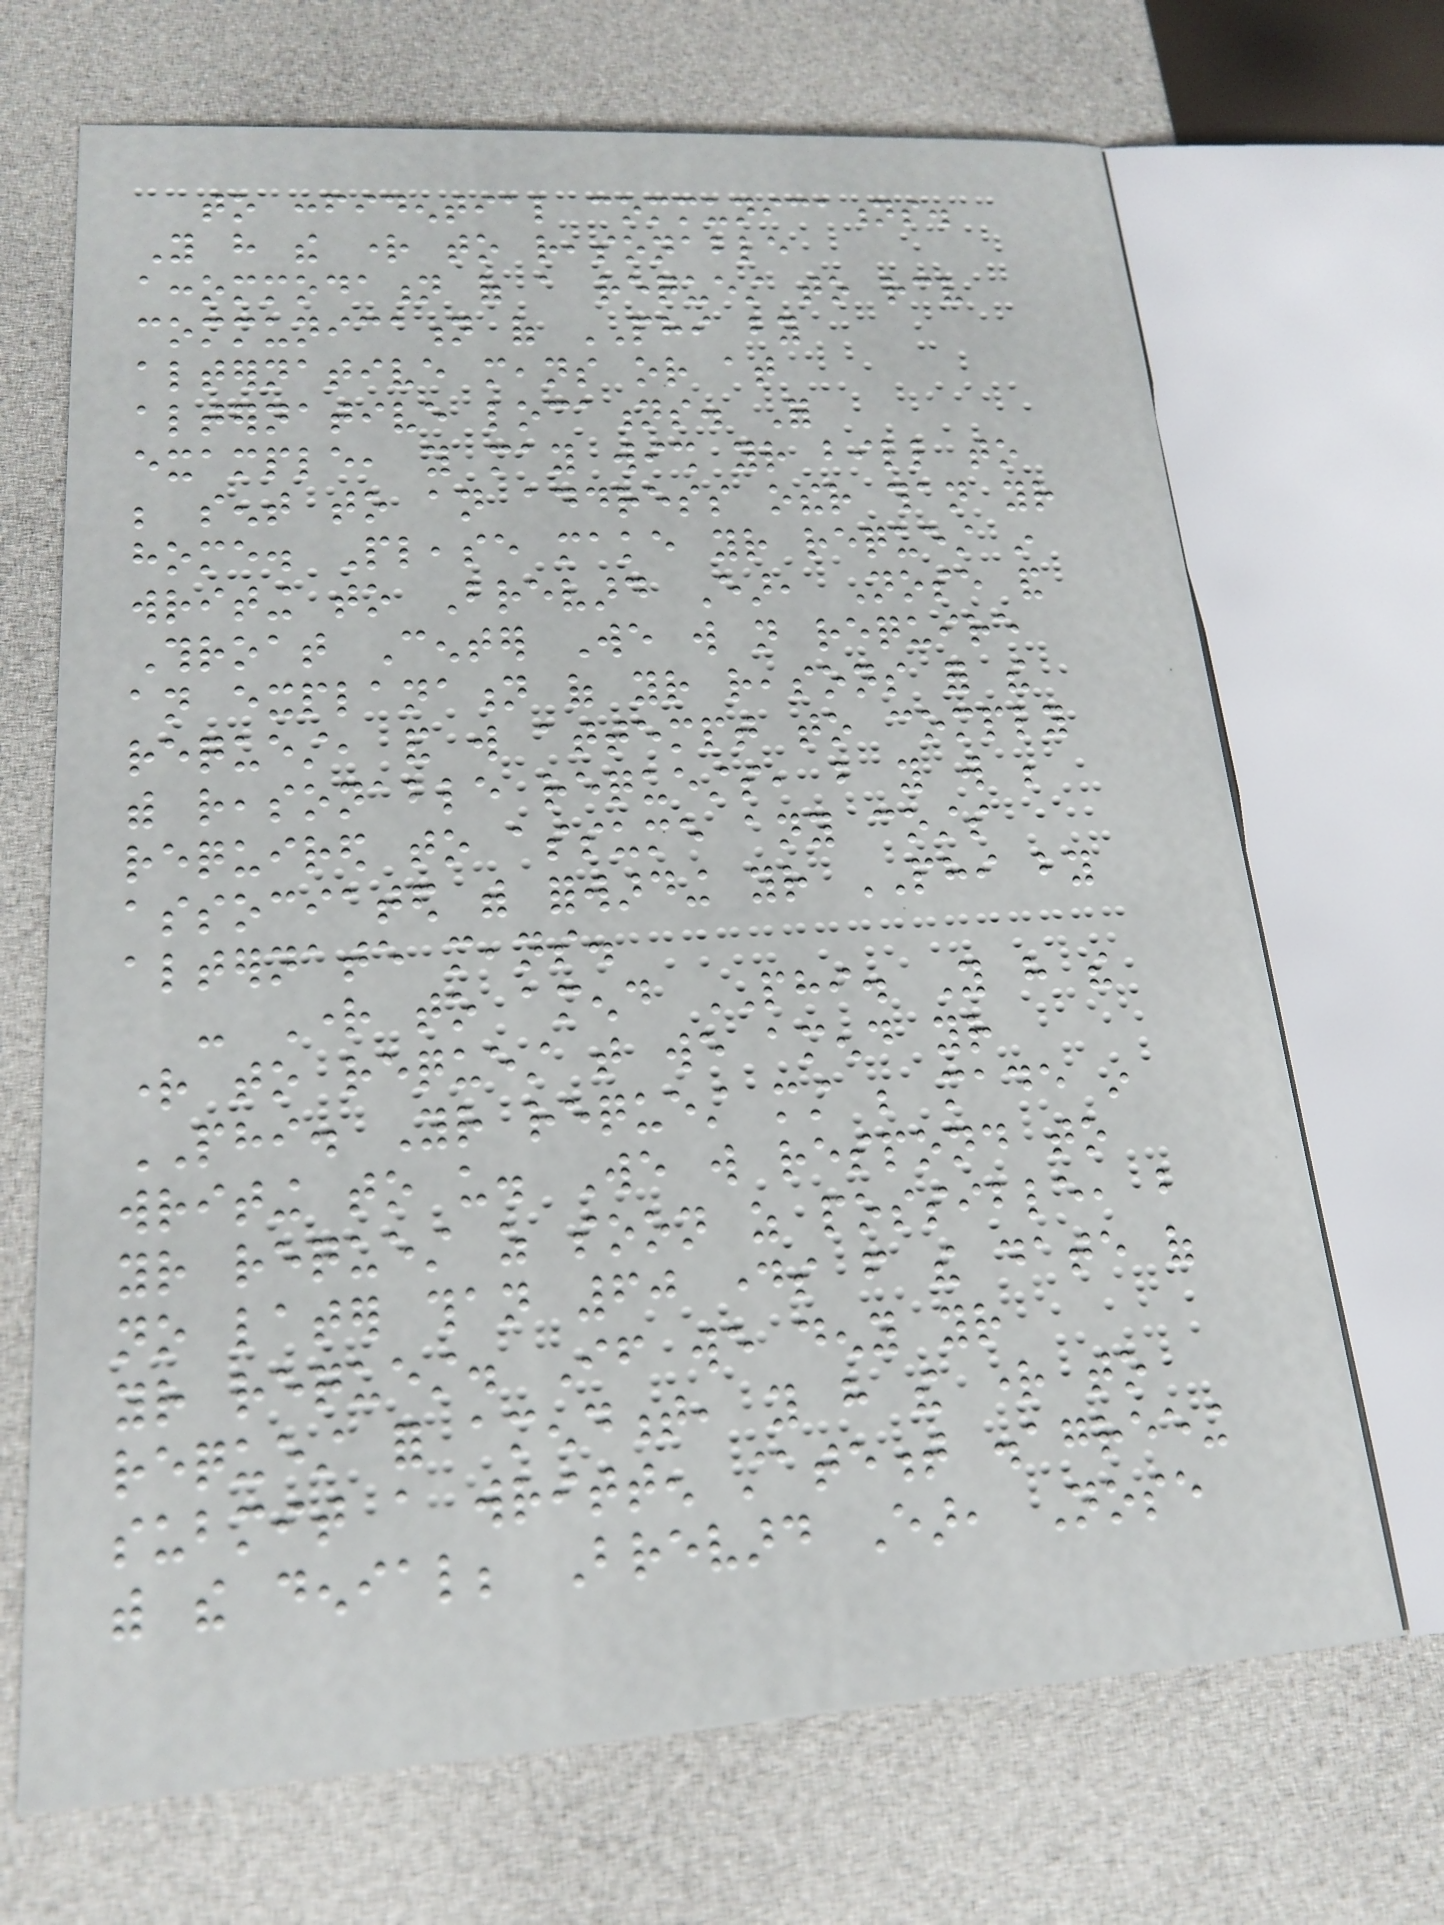to confidential communications.
You have the right to reasonable
accommodation of a request to receive
communication of PHI by
alternative means or at
alternative locations. For
example, you may wish your bill to
be sent to an address other than your
home. Please make your request in
writing to Brevard Ear, Nose and
Throat Center We will not require
an explanation of your reasons for the
request, and will attempt to comply
with reasonable requests, but you will be
required to assume any costs
associated with forwarding your PHI by
alternate means.
- Right to amend PHI. You have the
right to request that we amend your
PHI. Your request must be made in
writing to us. We will respond to
your request as soon as possible, but
no later than 60 days from the date of
your request. If we deny your
request for amendment, you have the right to
submit a written statement disagreeing
with the denial; Brevard Ear, Nose
